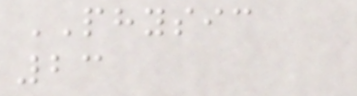PHYSIC
23
